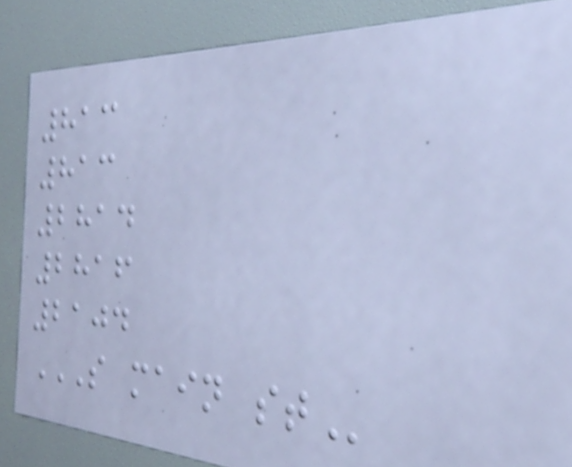813
813
2814
2816
2104
S MAIN ST
